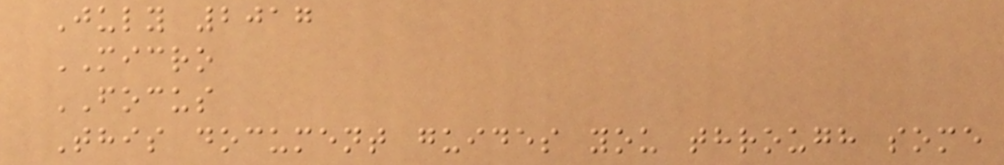July 2017
MICRO
FOCUS
This document guides you through some
